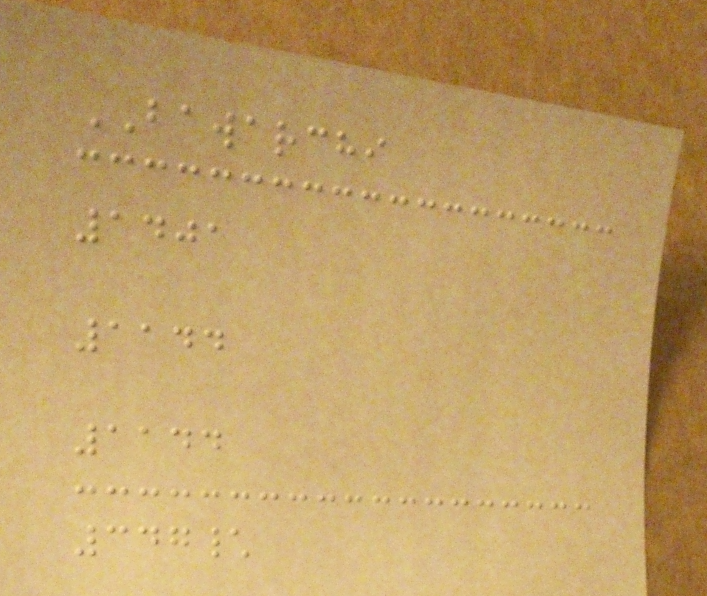BAWARCHI
1401
1144
1144
347\
